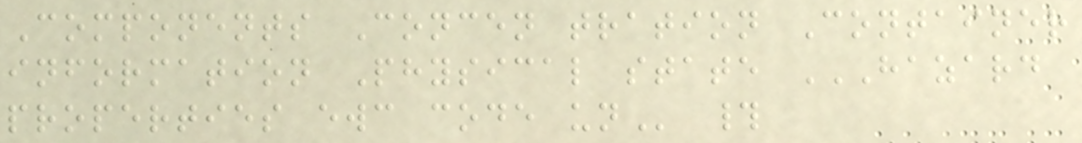Components Concen tration Container
information Physical state HAZARD
PROPERTIES EWC CODE UN #
